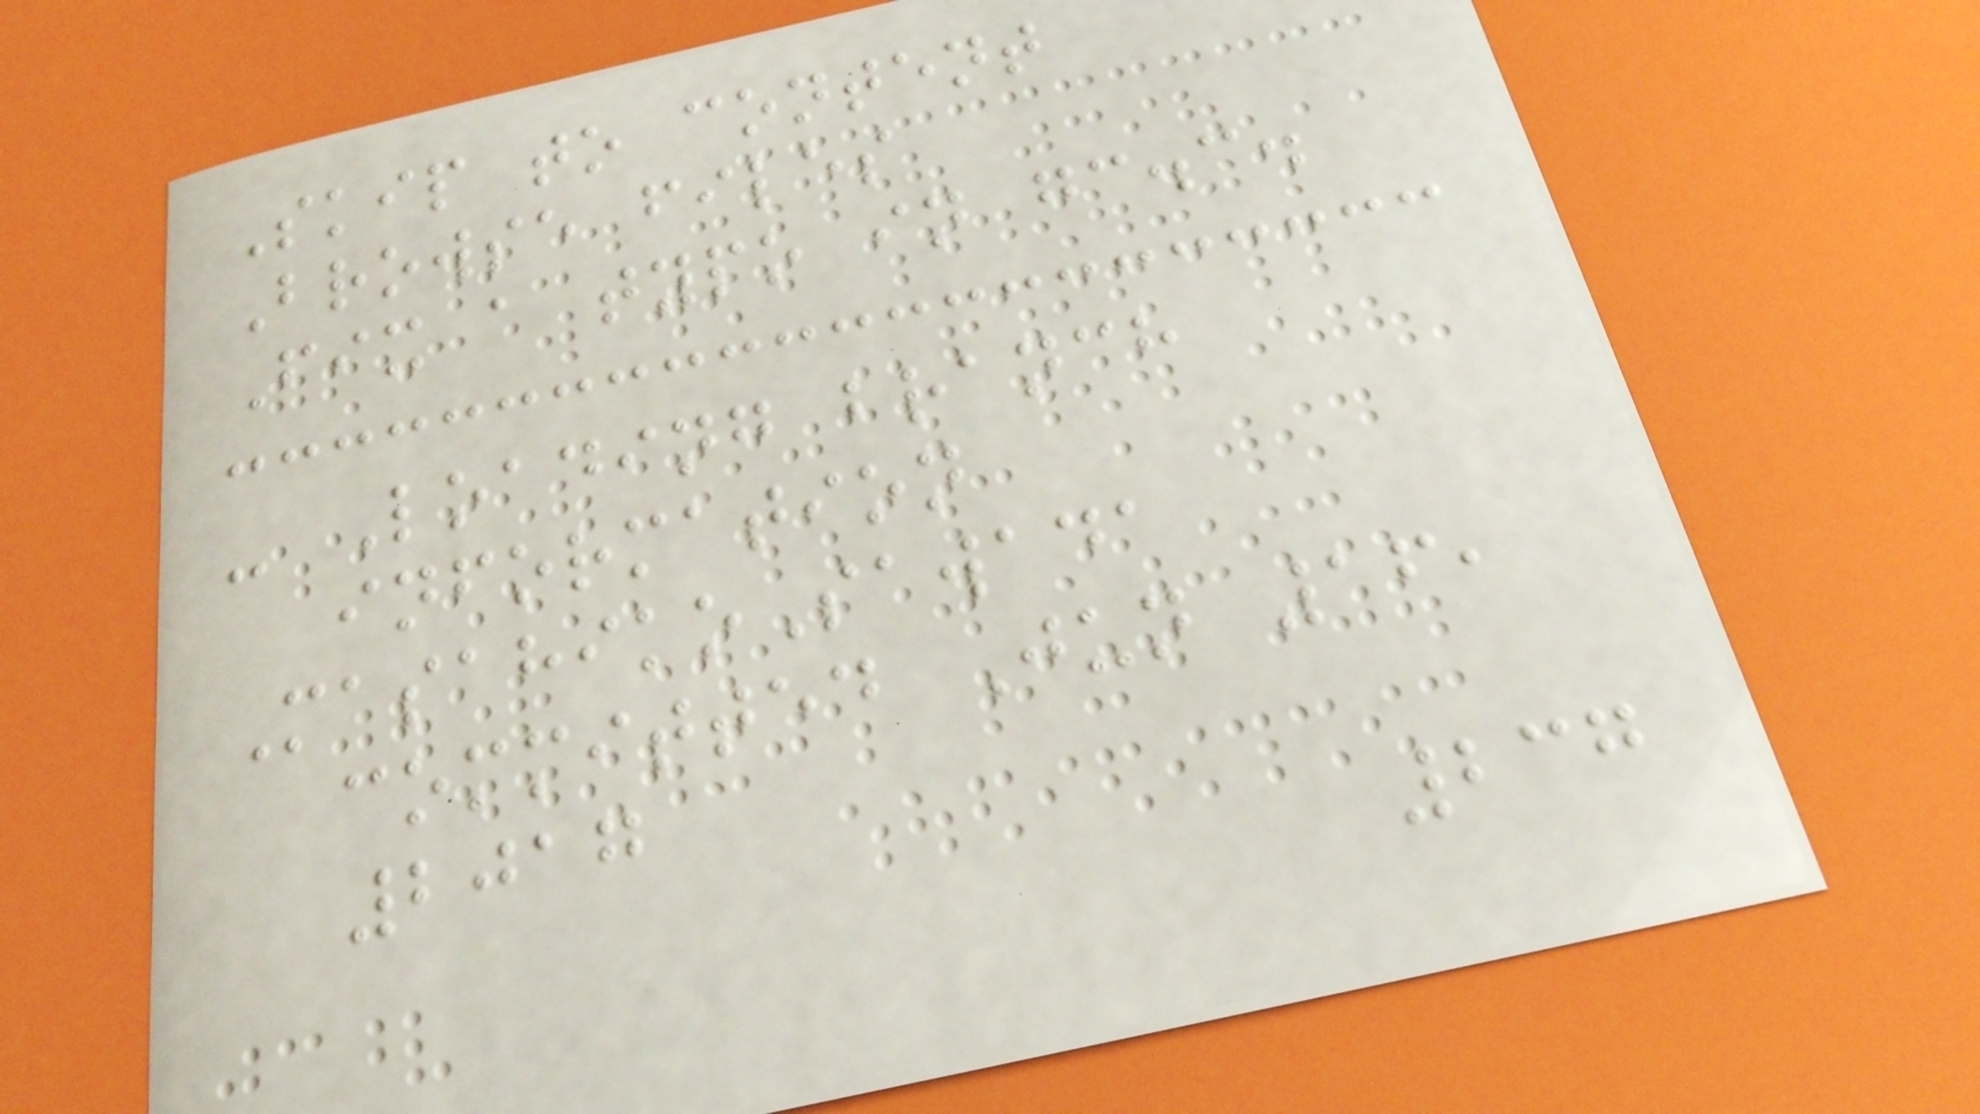Skip to content
Browse files
Fix a typo in gc.c.
- Loading branch
information
MasahikoSawada
committed Jun 16,
2017
237
